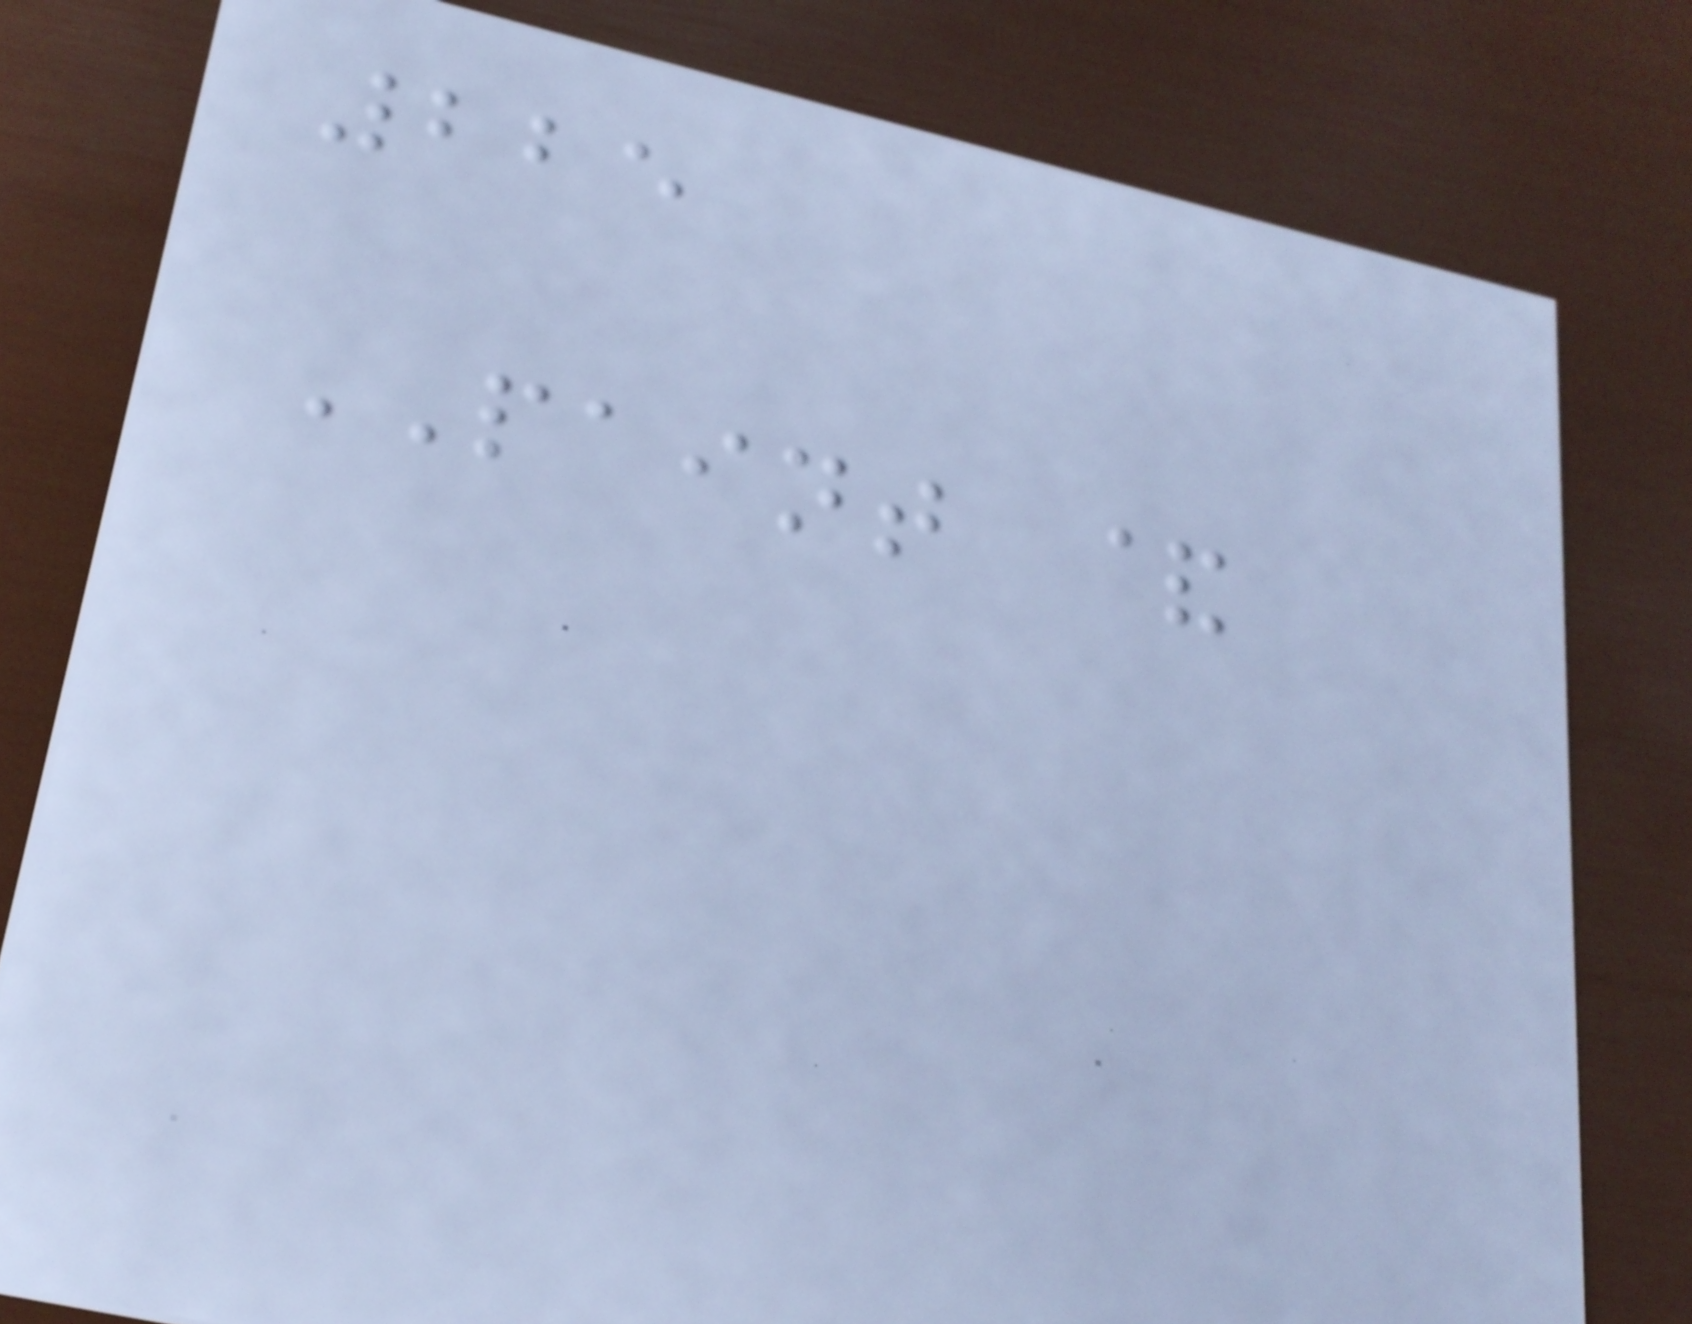225
PAINT &
